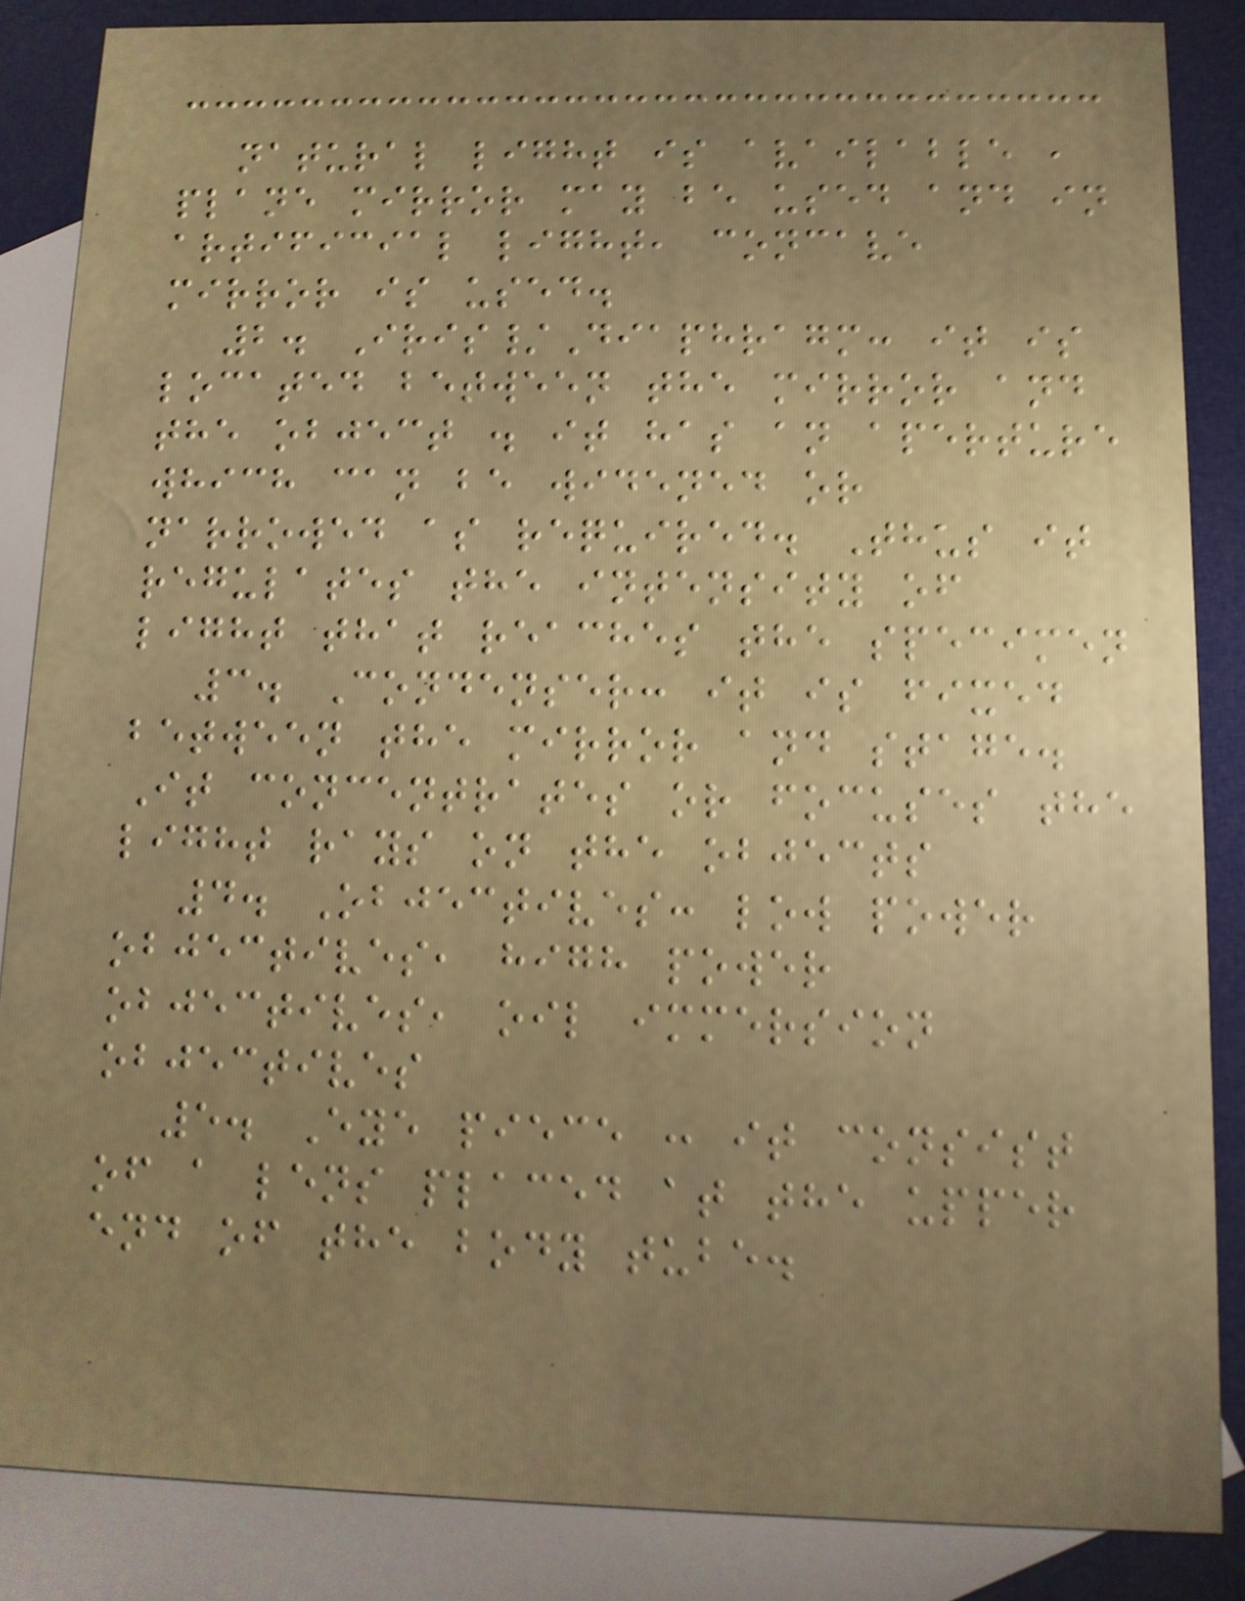natural light is available ,
plane mirror may be used and in
artificial light, concave
mirror is used.
2. Iris/Diaphragm: it is
located between the mirror and
the object . it has an aperture
which can be widened or
narrowed as required. Thus it
regulates the intensity of
light that reaches the specimen
3. Condenser: it is fixed
between the mirror and stage.
It concentrates or focuses the
light rays on the objects
4. Objectives: low power
objectives, high power
objectives, oil immersion
objectives
5. Eye piece : it consist
of a lens placed at the upper
end of the body tube.
